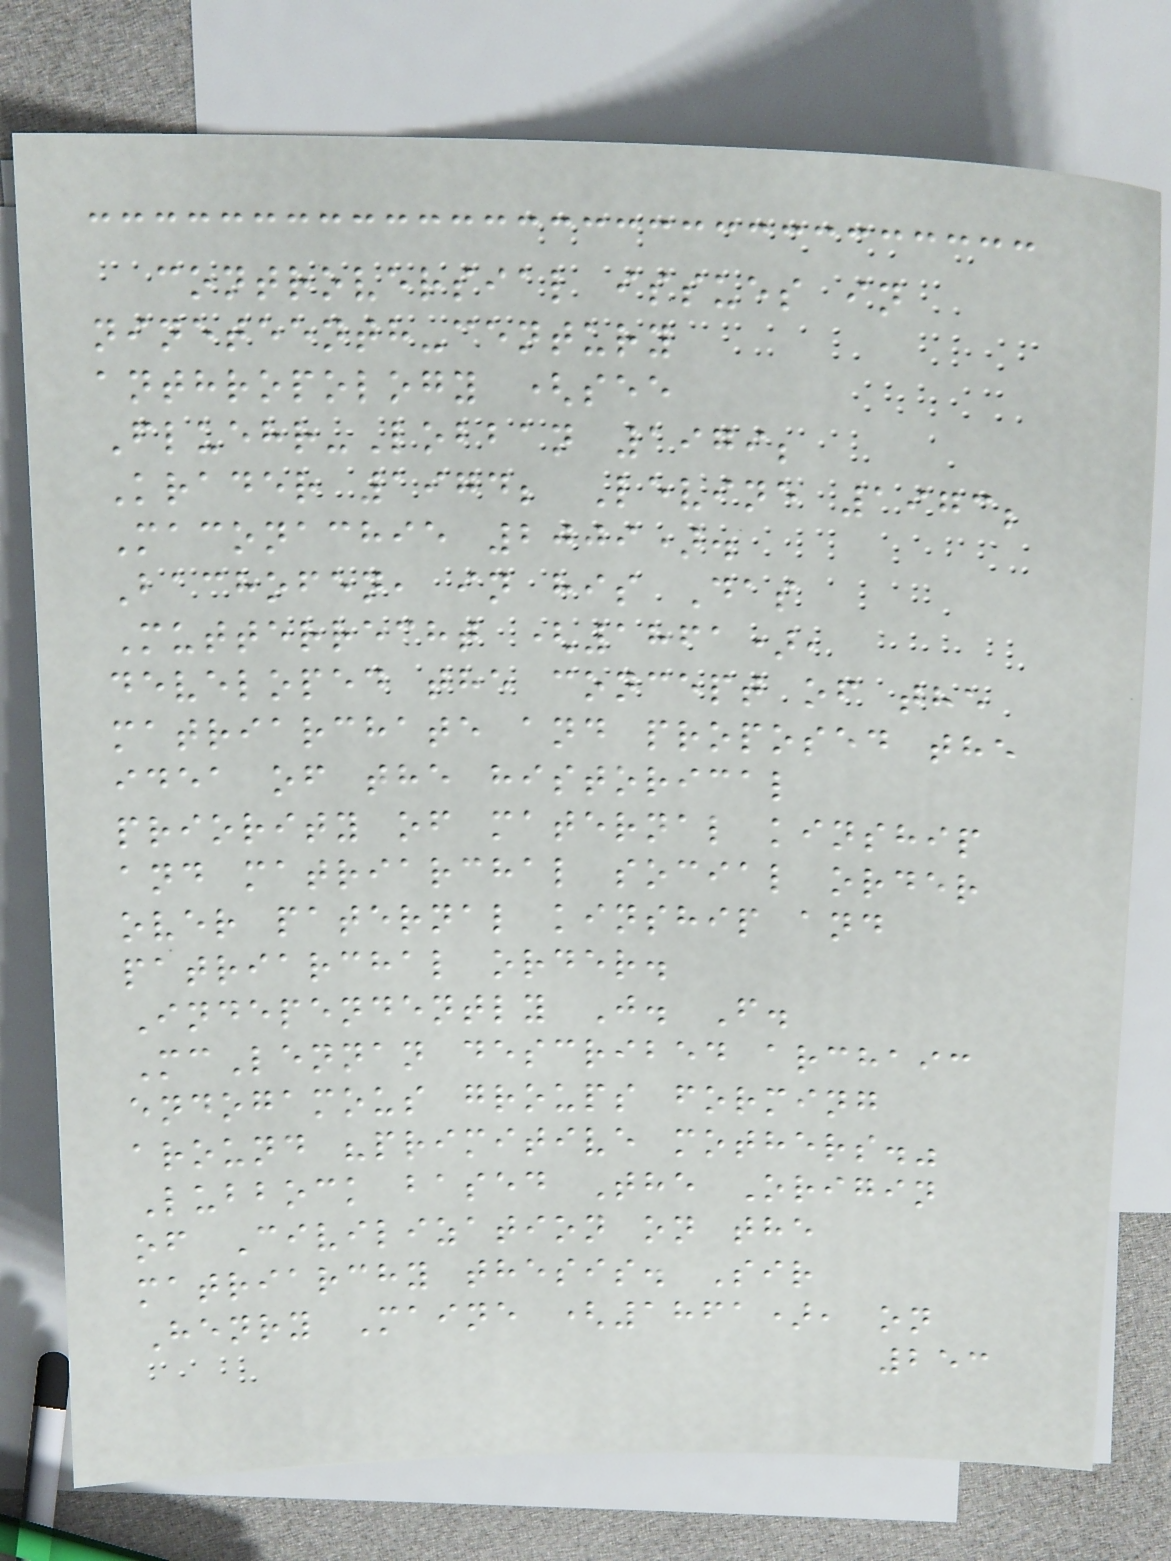controversial issues in
nineteenth-century
anthropology (see
Fluehr-Lobban 1979;
Krader 1974; Levine 1973;
Maconachie 2009).
Bachofen, in his Das
Mutterrecht (1861),
developed the concept of the
matriarchate and proposed the
idea of the historical
priority of maternal kinship
and matriarchal social order
over paternal kinship and
patriarchal order.
Independently J. F.
McLennan described archaic
endogamous groups forming
around "primitive mothers."
Lubbock based The Origin
of Civilization on the
matriarchy thesis. Sir
Henry Maine (1861), on
253
